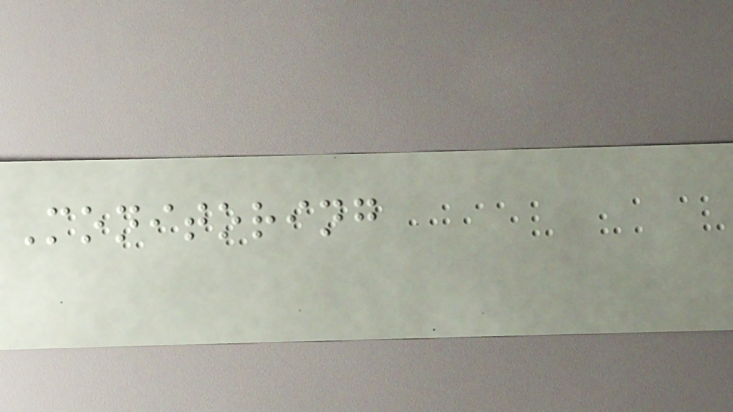Monitoring
